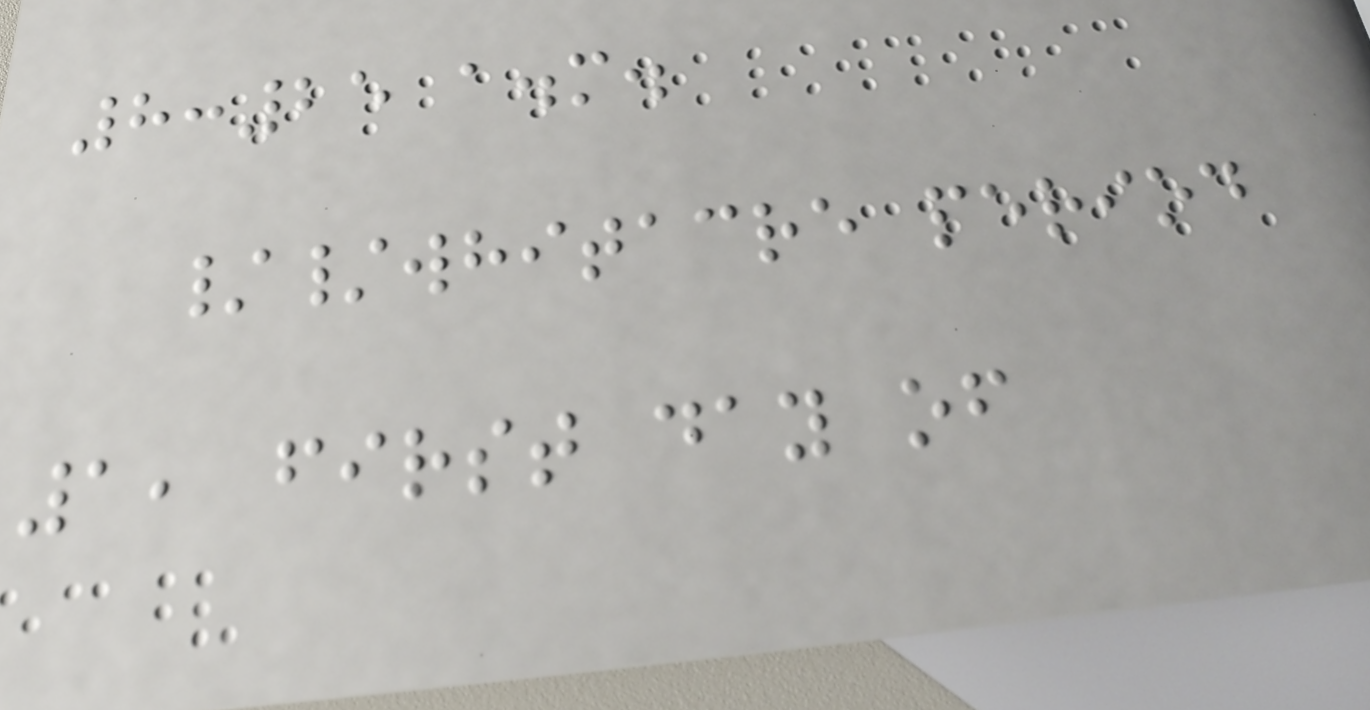8:25 a.m.
//whitacre period
1, first day of
